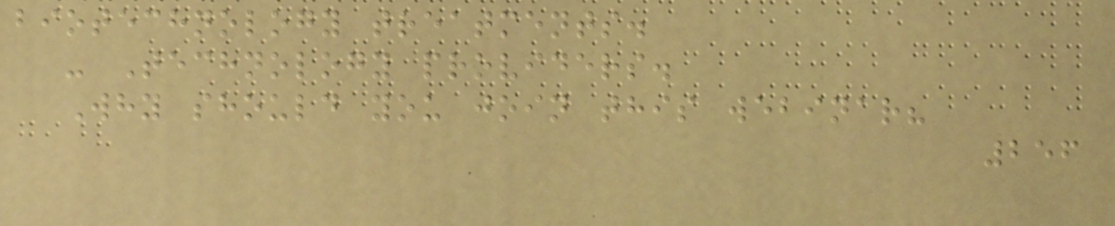biotechnology treatments.
- Technology providers.
Why should you join this webinar?
256
